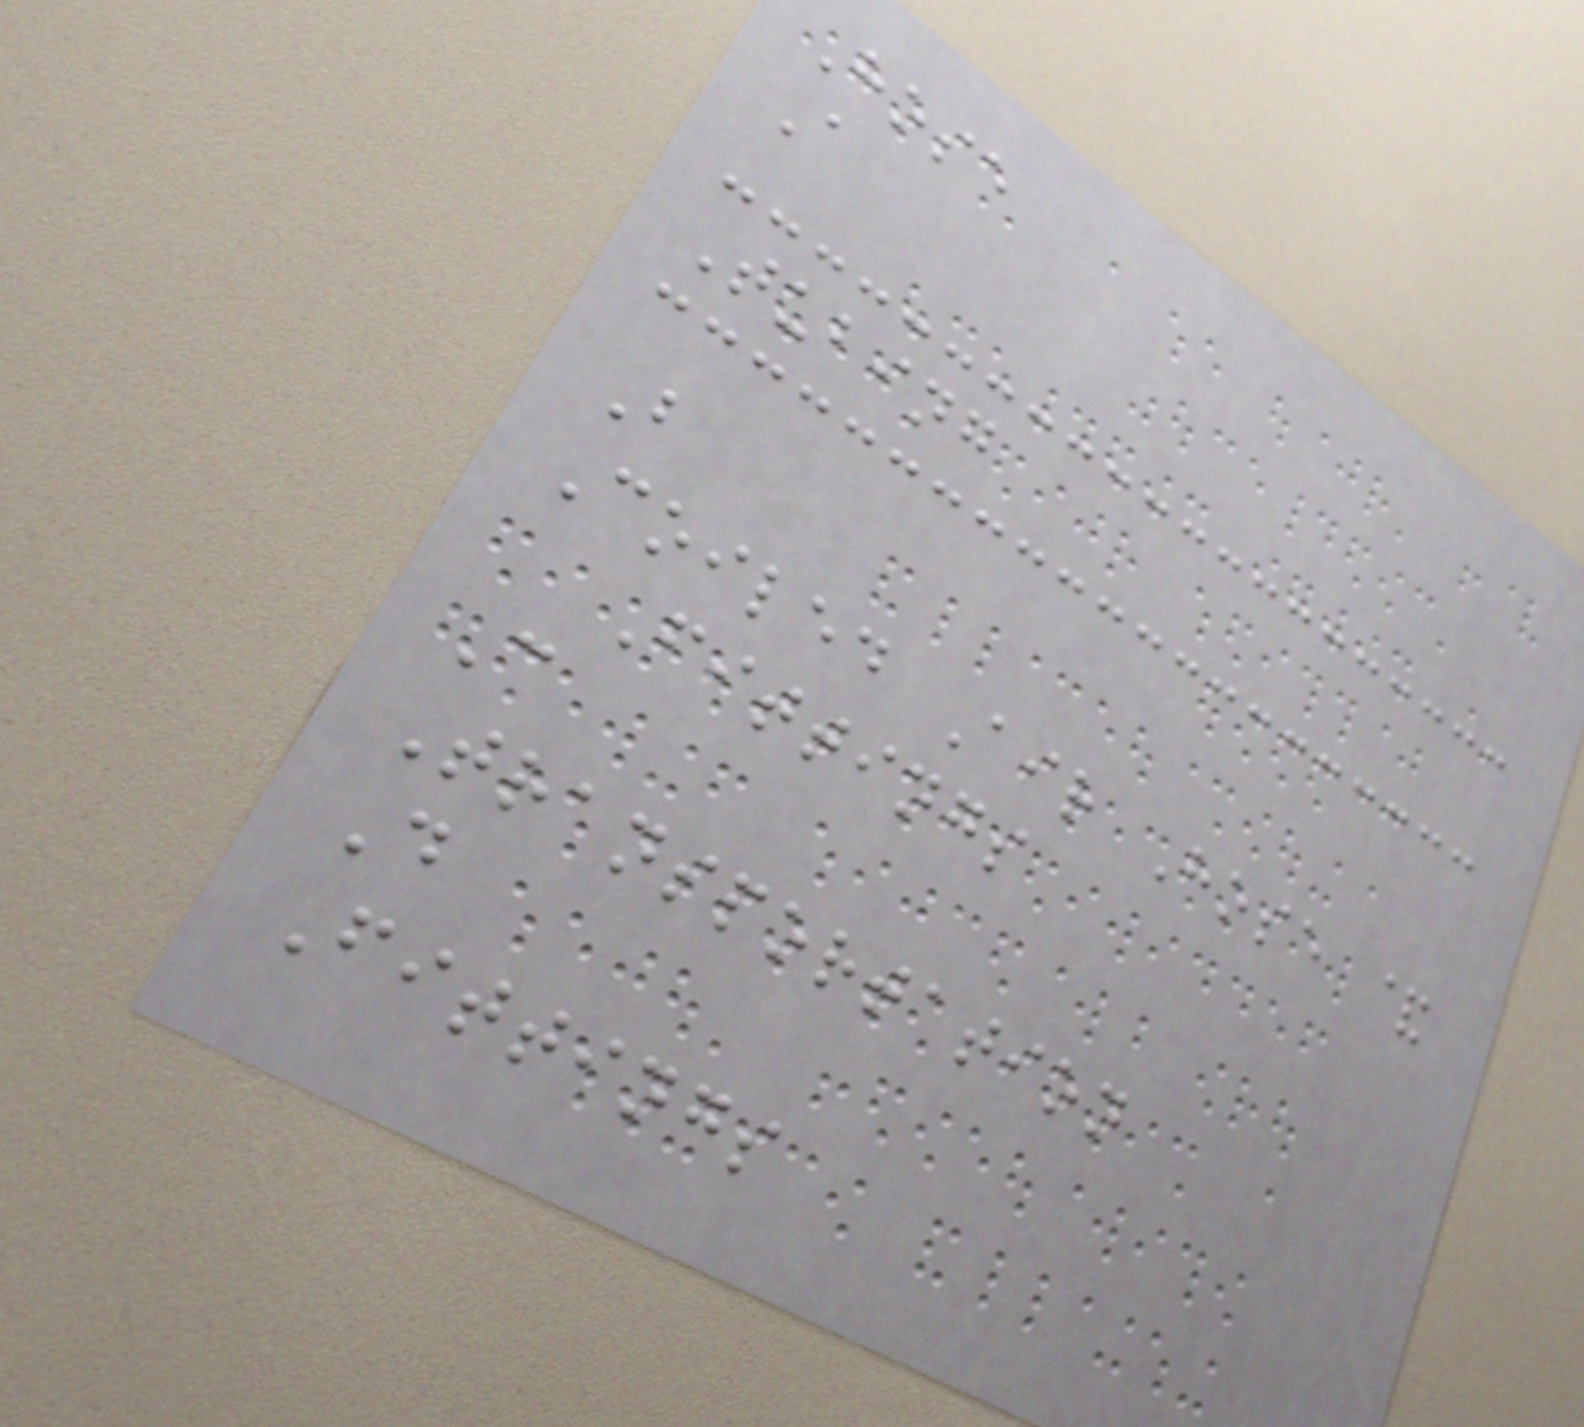Hose
A
Tubing
B
Coiled Air Hose &
Fittings
C
Transportation
D
Fittings
